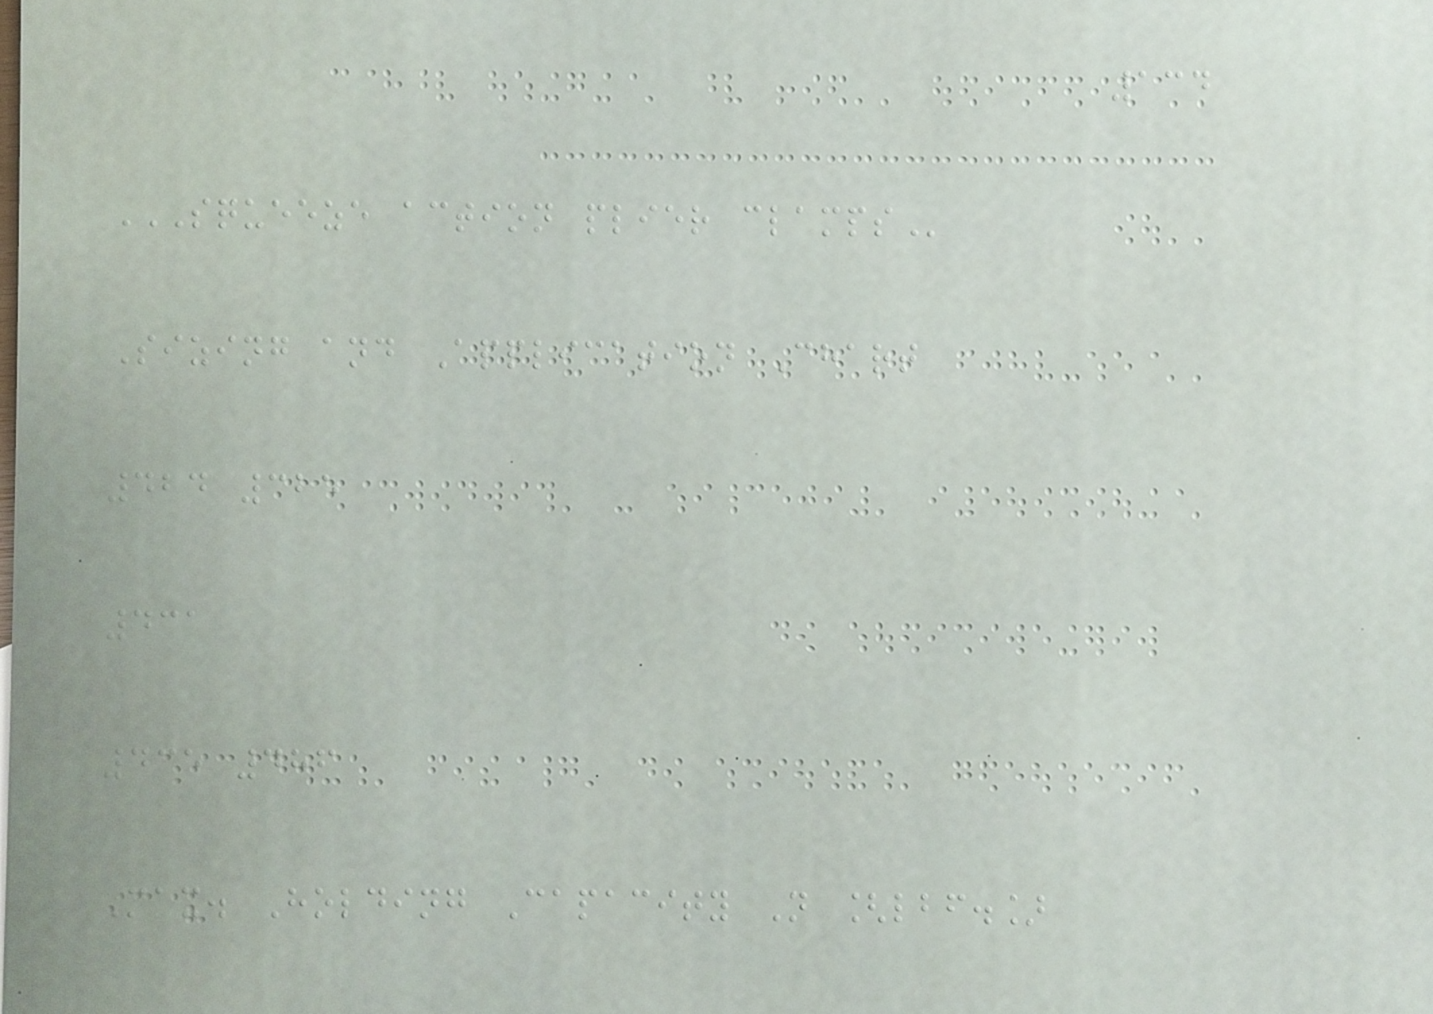134
SQUEEZE ACTION PLIER CLAMPS
Sizing and Application Chart
424 325
431
435 486
Max. Holding Capacity N [lbf.]
